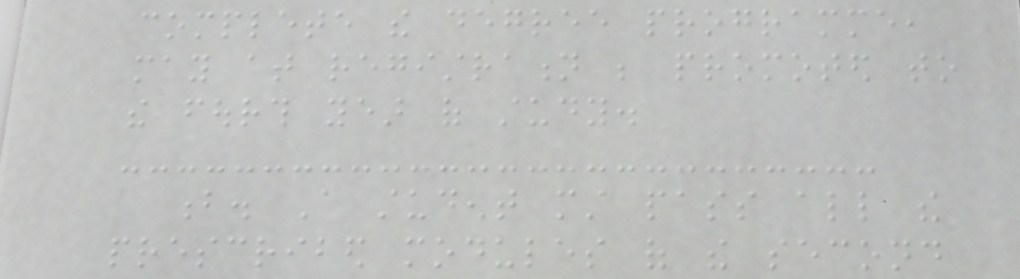complete the degree programme,
may at registration be promoted to
the fourth year of study.
b. A student must pass all the
prescribed modules of the second
